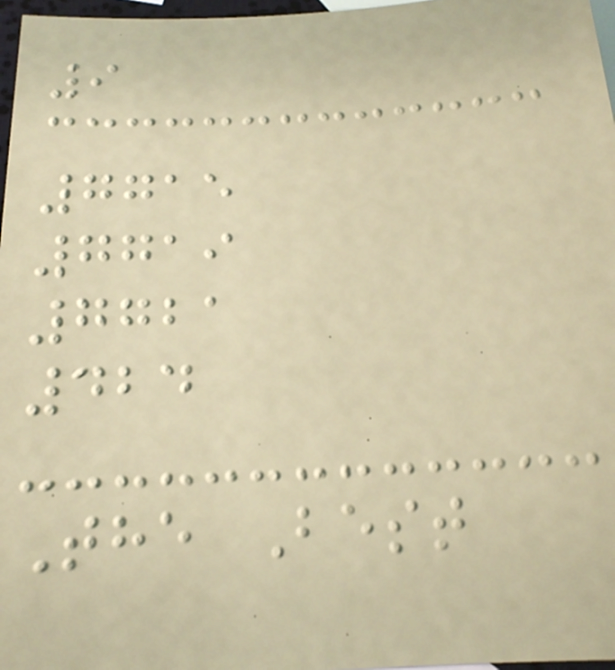9
7715
7719
7721
424
The Best
